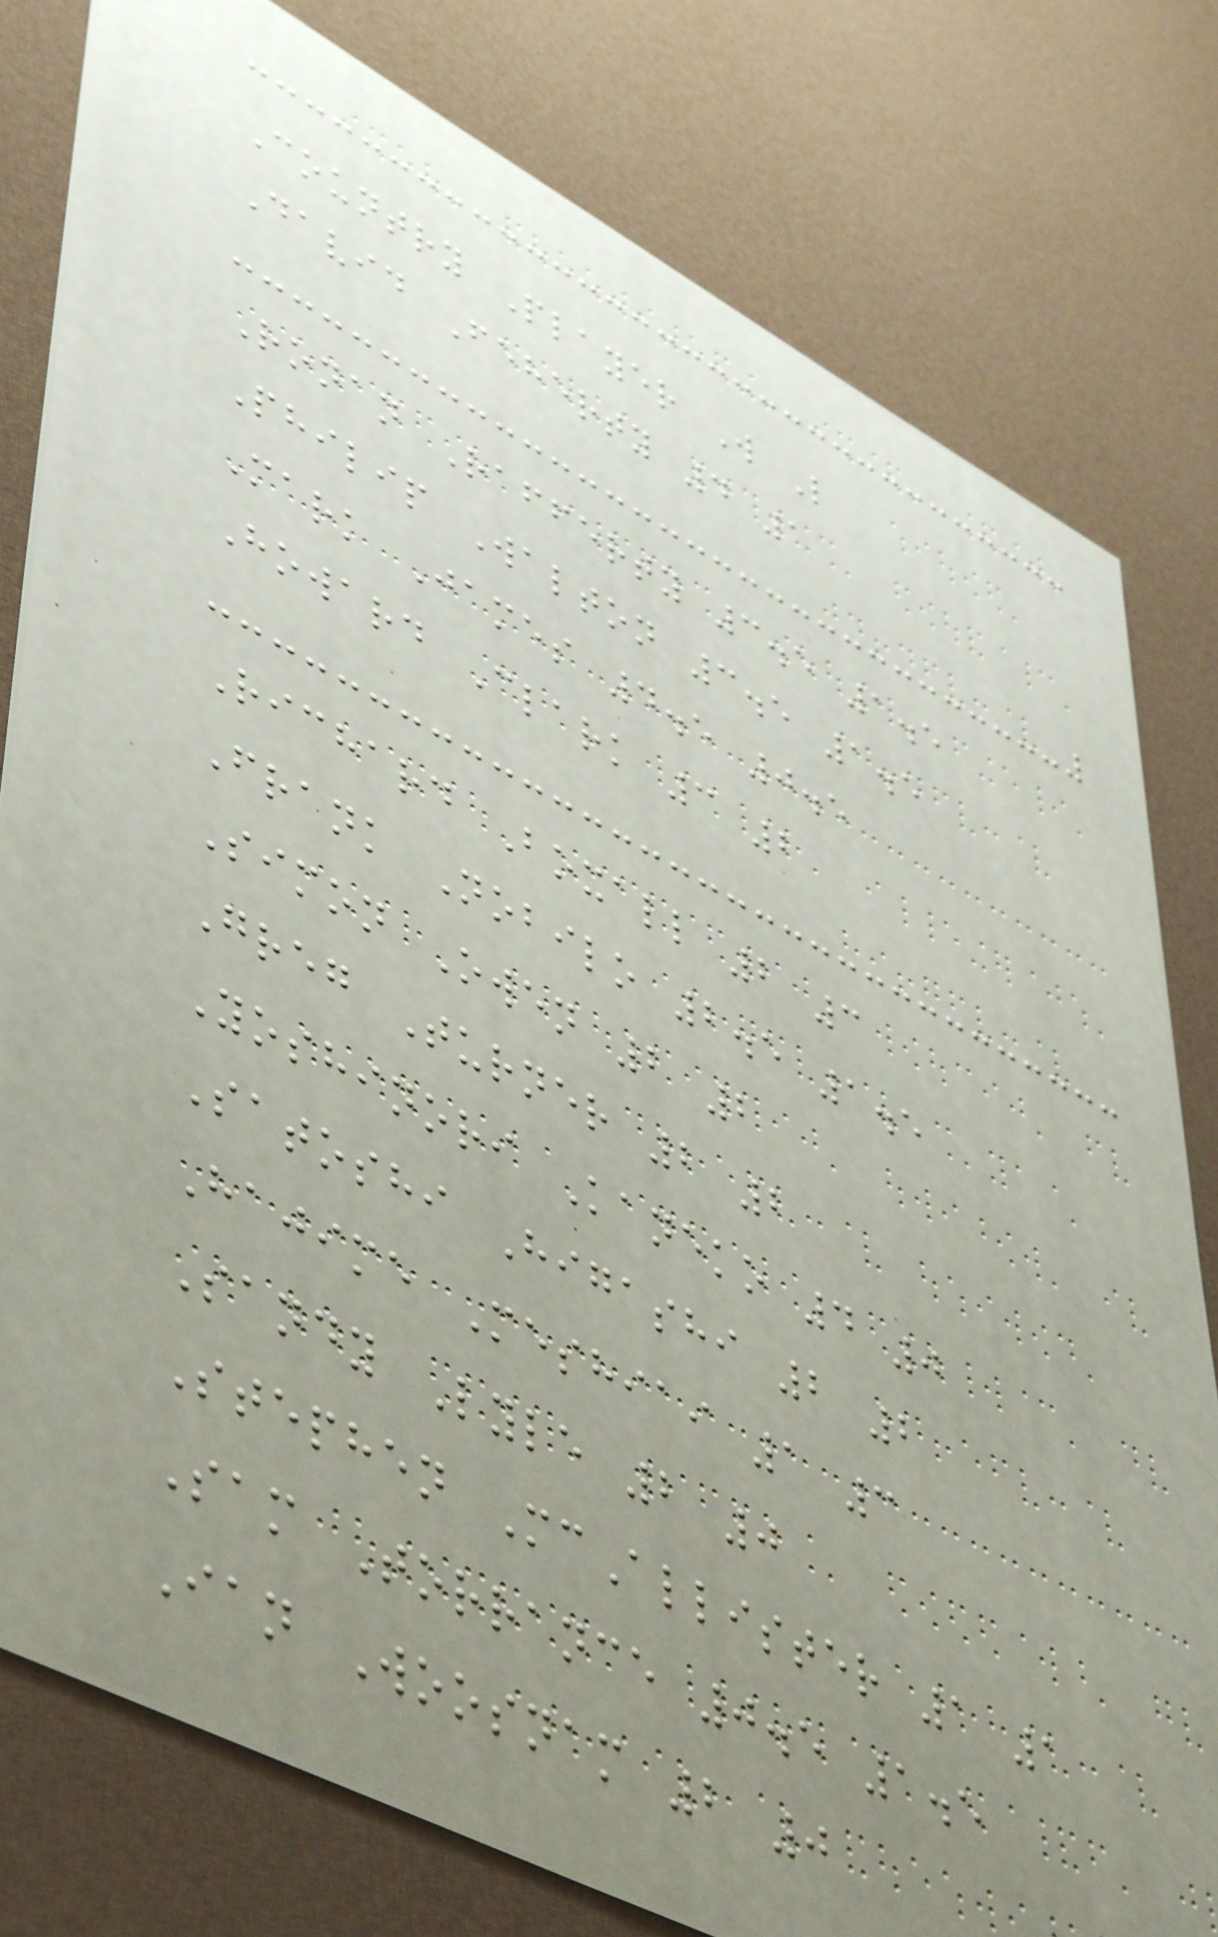Country Player W L
David Feherty 4 1
Ronan Rafferty 3.5 1.5
Philip Walton 3.5 1.5
Mark James 4.5 0.5
Howard Clark 3 2
Richard Boxall 2 3
Frank Nobilo 2.5 1.5
Simon Owen 2 2
Greg Turner 2 2
Yoshinori Kaneko 4 0
Satoshi Higashi 2 2
Hajime Meshiai 1 3
Sandy Lyle 2 0
Stephen McAllister 1 1
Sam Torrance 0.5 1.5
Ian Woosnam 2 0
